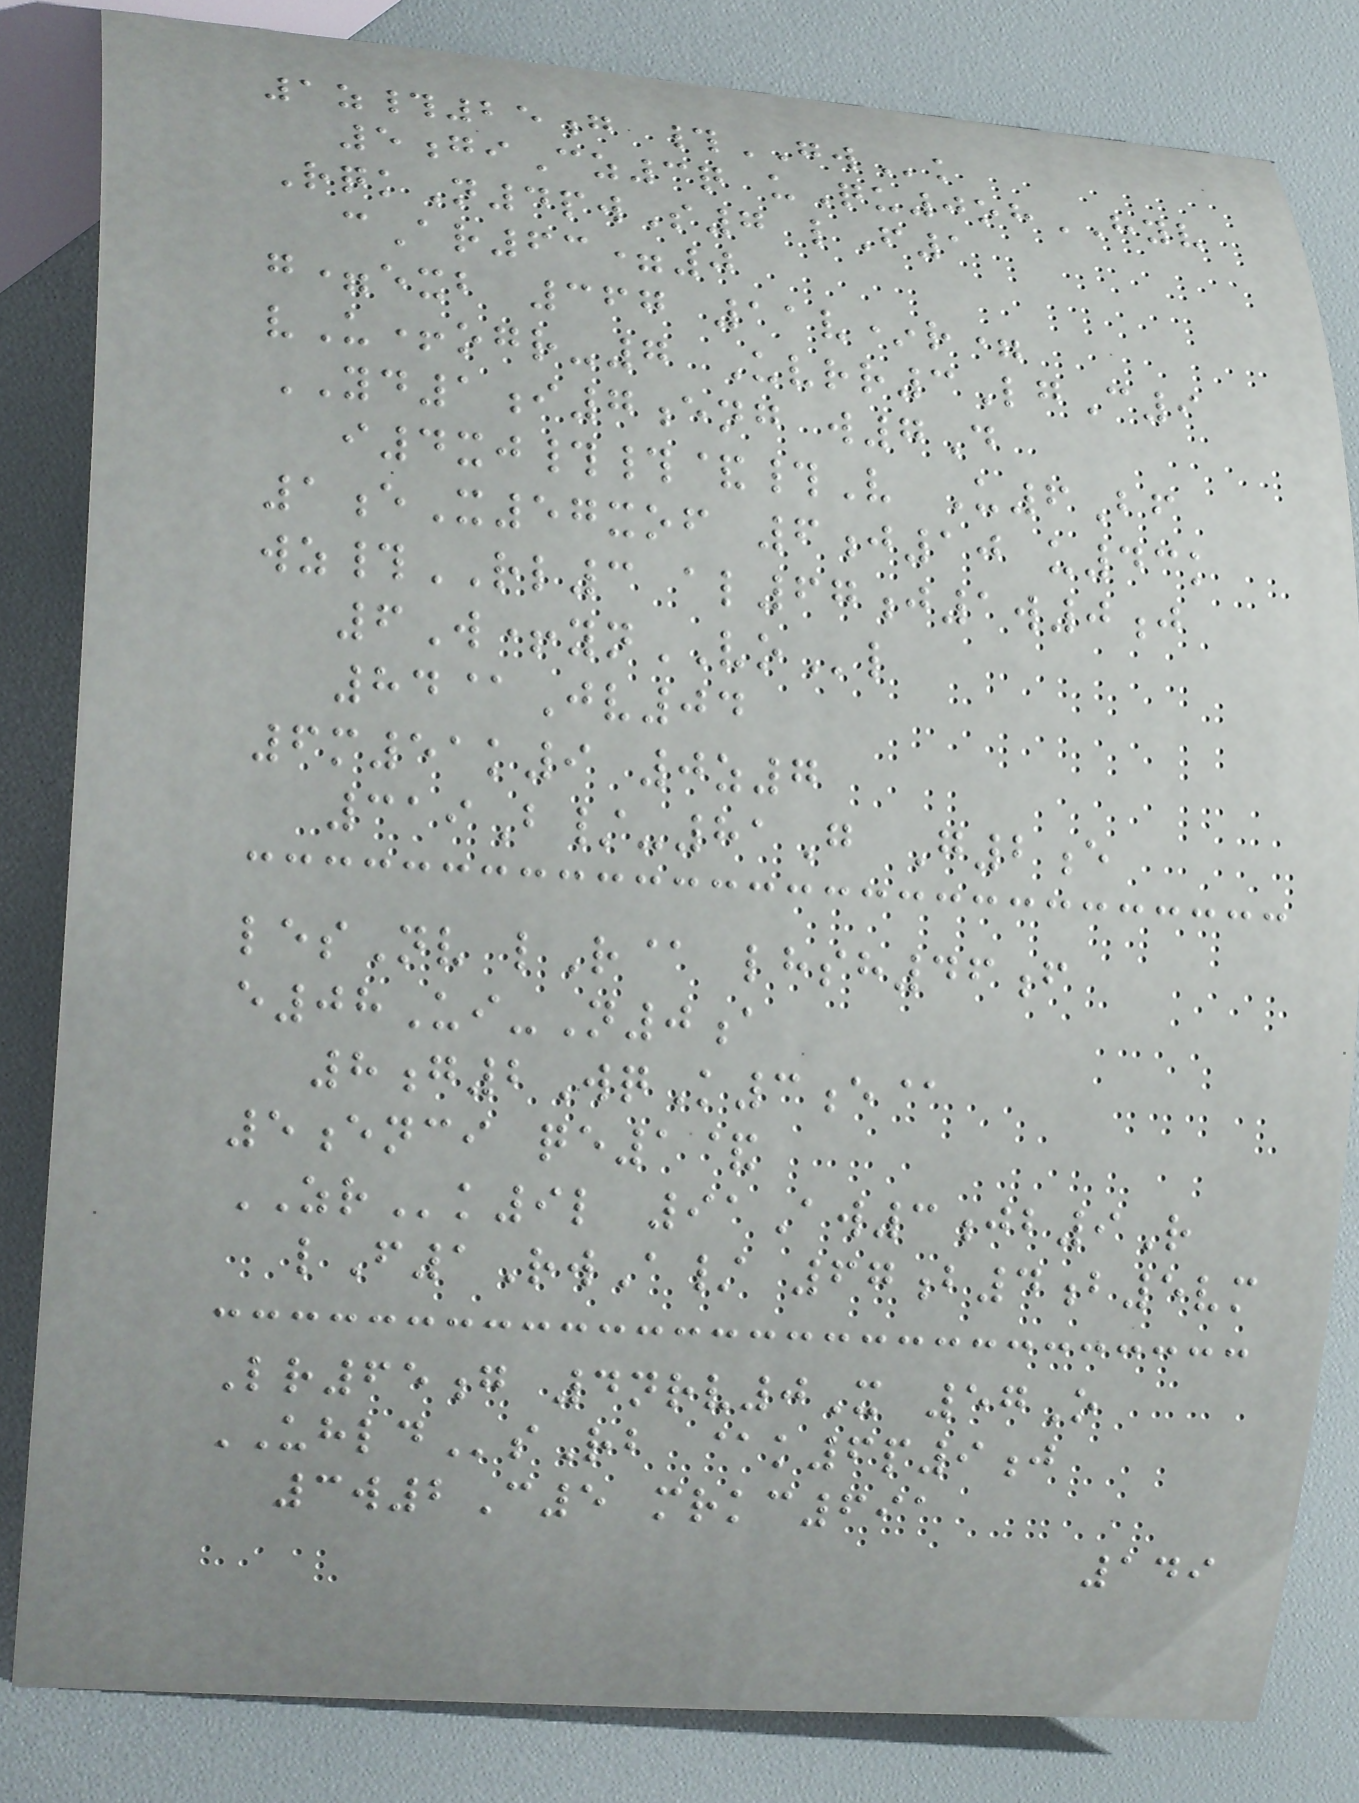1z#25g #GWk
5giCz3q uQu0ohHYV
RqkN4pwS7 lF1
cAr63=0
g=exb 367 11v*r=
vU+ogr-7 Uvrr3LgC9
YD1i7eng w7D
i4xj##&#V U6Bf
1eX57xof 6j10 u43k
wz#RL3 al67j1w0j
6W+ynVOl
84@Jv04
6m51k9 0z7
319B/-81G G2e
lesNv lR@ lhsh46f
e08Ui-N0a
8g2WqK3e@
5enci qe1&
ZRk9l 91Aw3jb9R
lF1RwA/ 67b4b5vm
Lr65g 4nrv0X 57O
UHLDsRb @k6p9j
3w2C5 mrkc691
149
